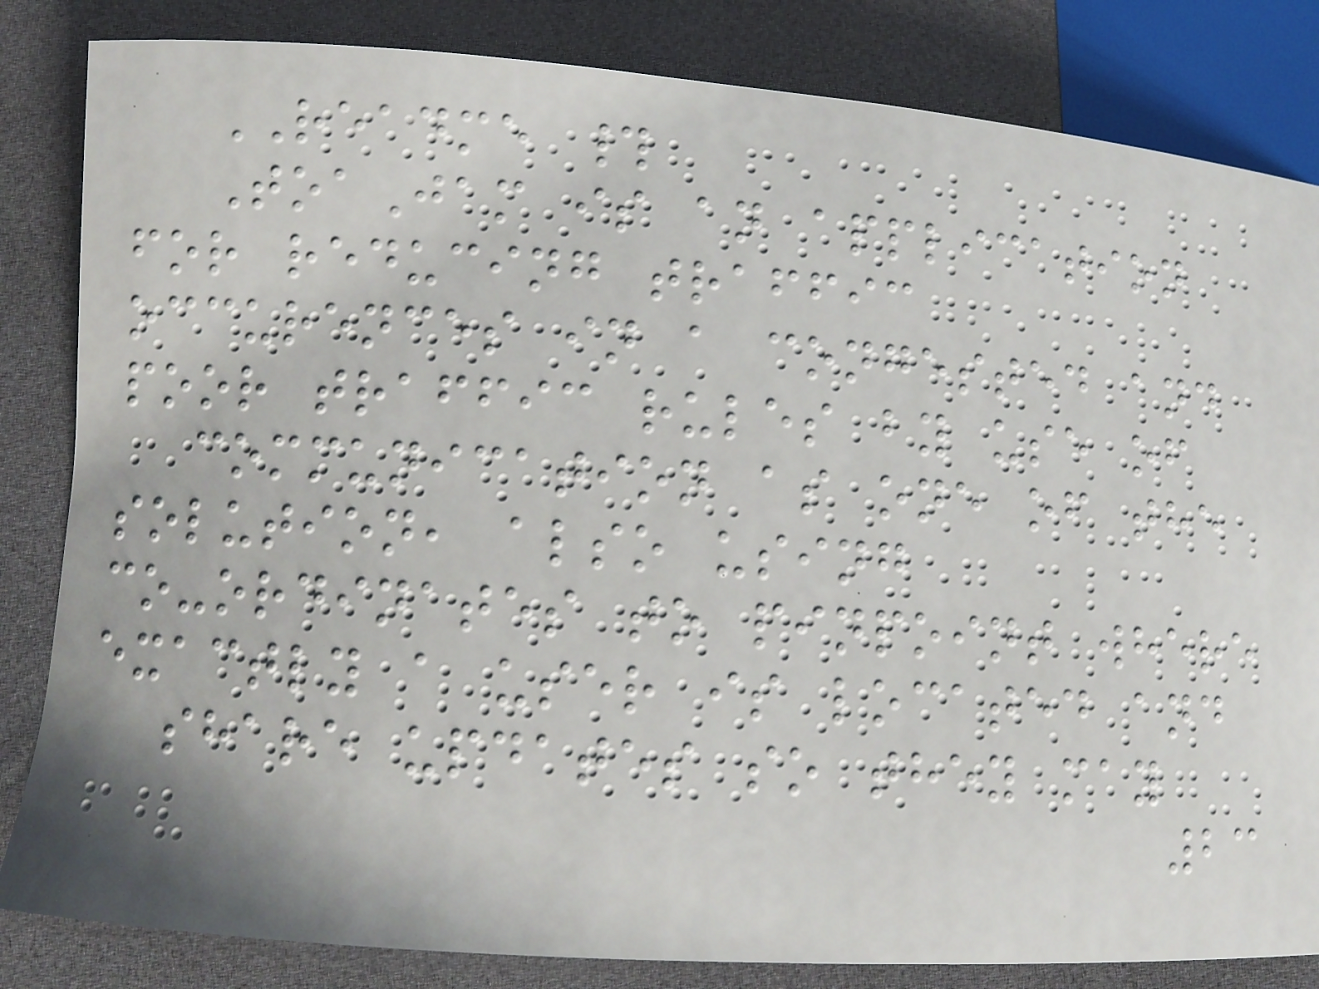README #
ToaJam is an application
for reducing traffic
occurences in a congested and
poor traffic rules by use of
communication as one of the
solution, also using
co-ordinates to pinpoint where
exactly a user is located and
share updates so they may
23
